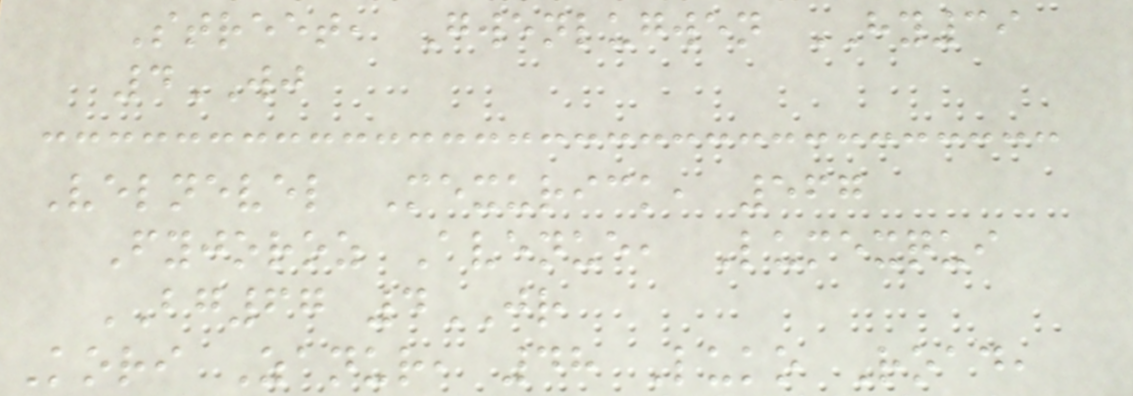Street, Gwenlugwen HY39
4WJ
Velnevel Mexurick, 567
Fyjoroz Avenue, Lumexqui
BG67 4JR
Kori Zanur, 48 Luko Road,
